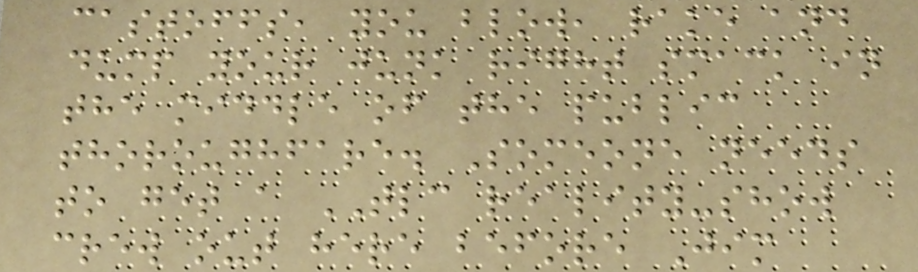castoffs, you blow, rake and
dump your junk right smack in
the middle of the public
thoroughfare. Someone needs
to get a TLC reality-show
crew out here before Jim
